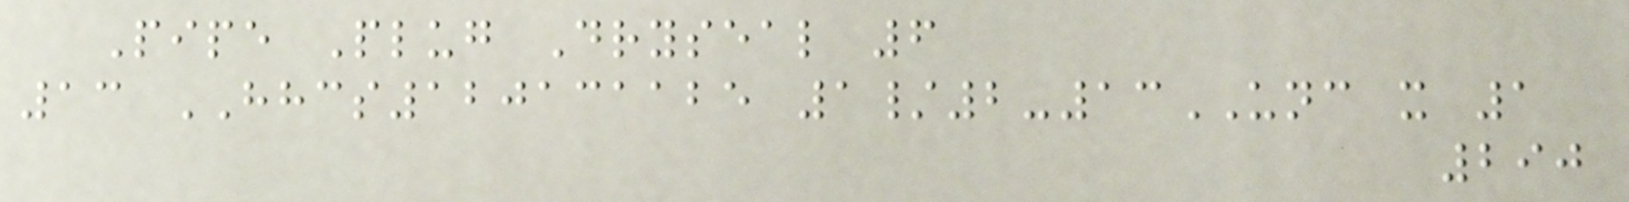Pipe Plug Dryseal 6
13 HHCS120131125 1/2-13UNC x 1
290
